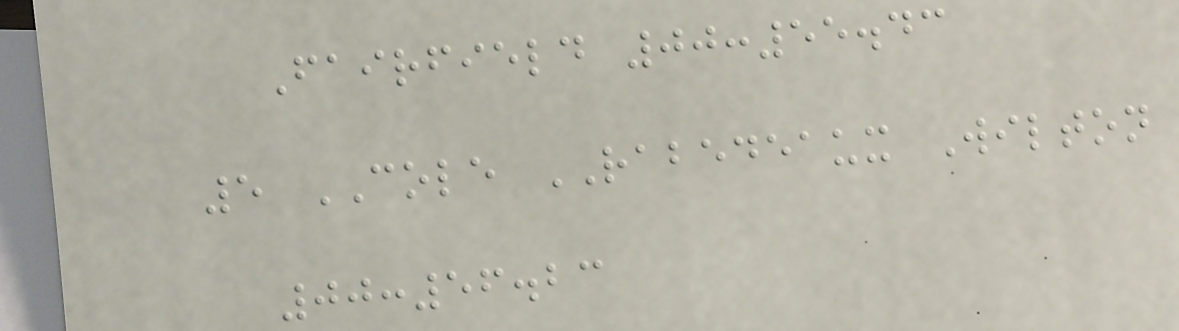Fairfield 00:55.43
5 COLE RABEDEAUX Wilton
00:56.23
